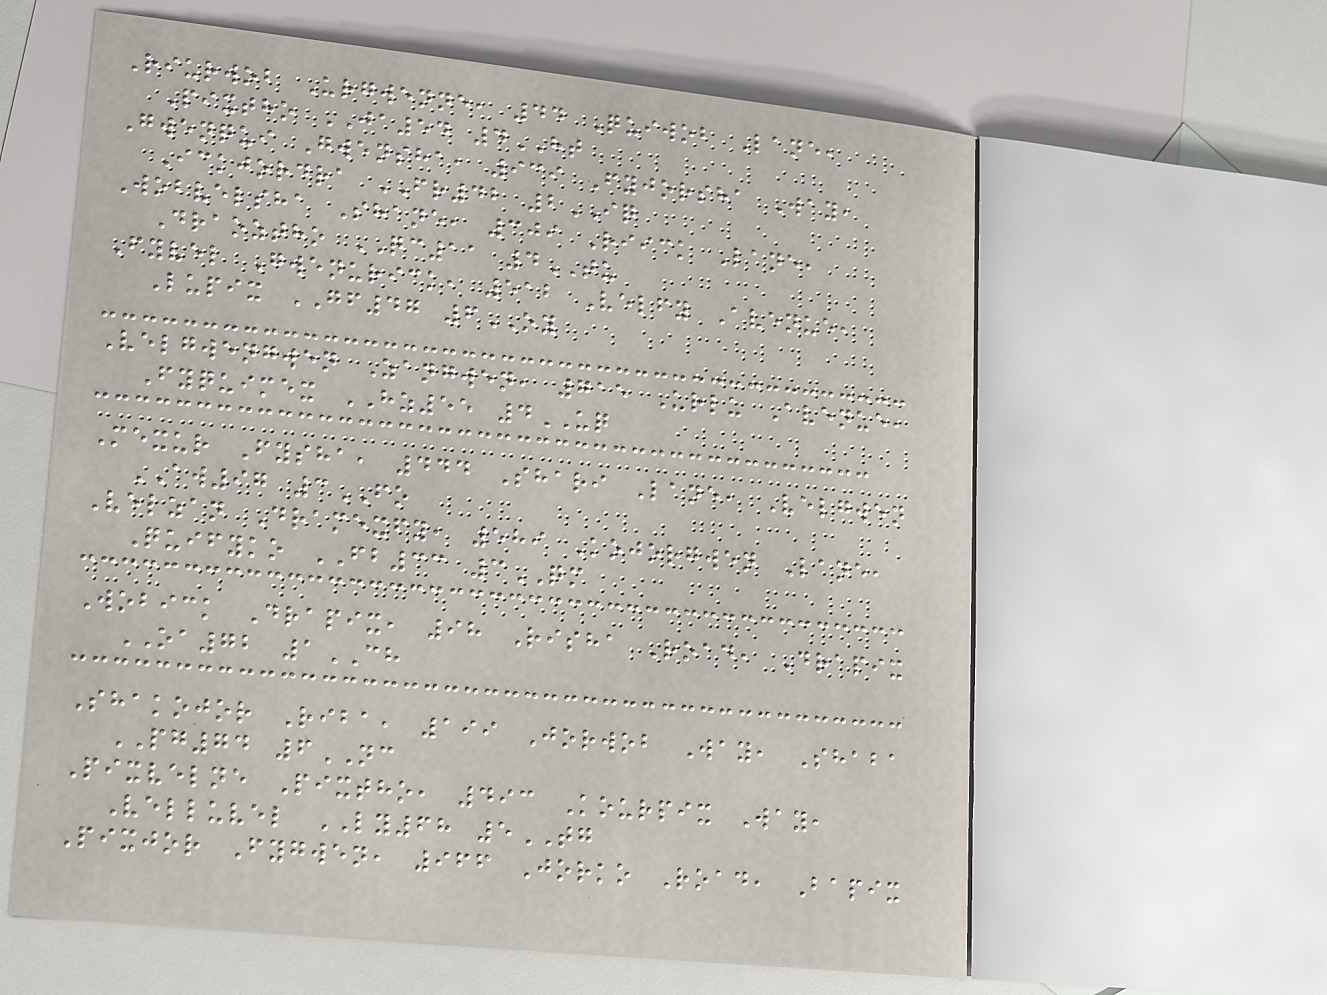Riurwob Urgwenne, 44 Quiwob Lane,
Pixtho JA54 4HT
Gwenqui Gwensha, 939 Fyjorsha Way,
Ickjordra FR42 2IQ
Wobvelsha Shane, 309 Riick Lane,
Draoztho QC11 4TU
Fyvel Gwenurick, 512 Velfy Avenue,
Lupix GF47 6OY
Velgwengwen Zangwen, 715 Urlu Avenue,
Fyquimex HZ55 4UQ
Mexur Fysha, 444 Shari Lane, Velgwen
AW97 3FO
Velzan Dramexfy, 589 Kojorgwen Lane,
Quifyko FB33 3QM
Wobick Drapix, 98 Risha Road, Drapix
OA72 1CH
Shakojor Riba, 199 Jorwob Way, Shaba
PG74 6NC
Pixvelne Pixtho, 493 Kourpix Way,
Velluvel LY68 5TG
Pixjor Fygwen, 966 Jorko Road, Bapix
